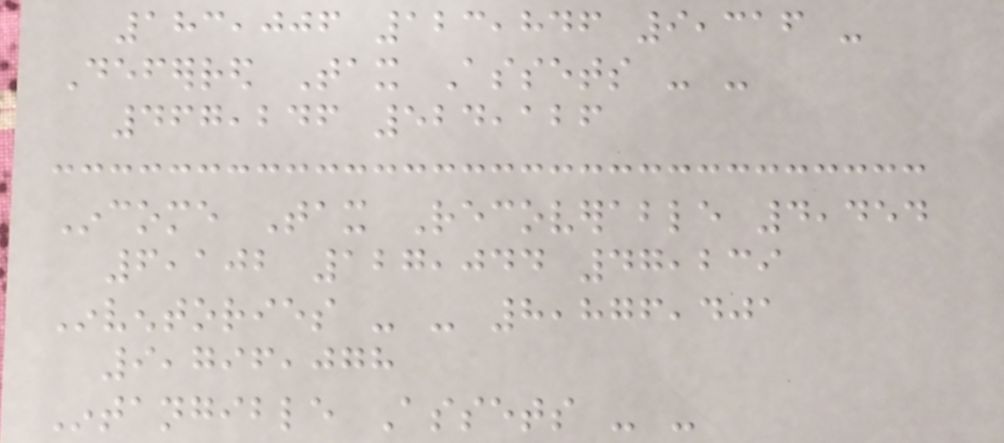183,006 123,846 9,316 -
Deferred Tax Assets - -
467,246 524,126
Income Tax Recoverable 4,454
6,102 127,044 47,239
Inventories - - 8,876,401
9,796,078
Intangible Assets - -
